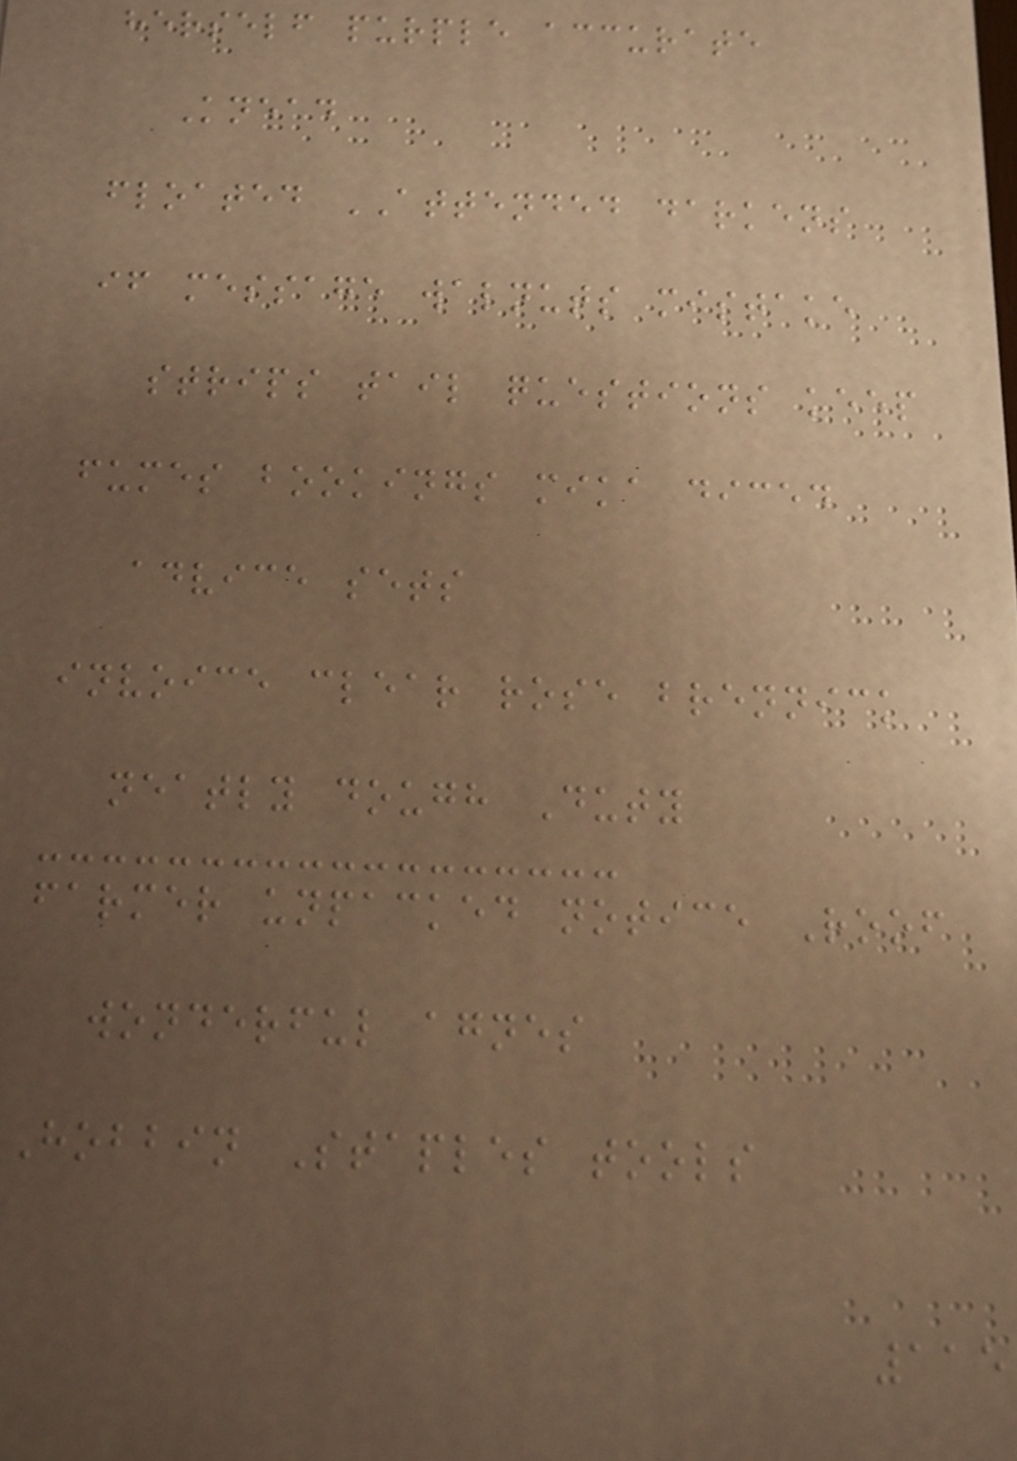herself purple accurate
Knead
floated ATTENDED darkens
if message walnuts mistake
strips tail questions keep
fumes bookings mika diced
advice sets
invoice clear rose brennick
neatly dough Duty
farmer unpacked notice Roof
wonderful agnes
Hobbin Staples tools
115
